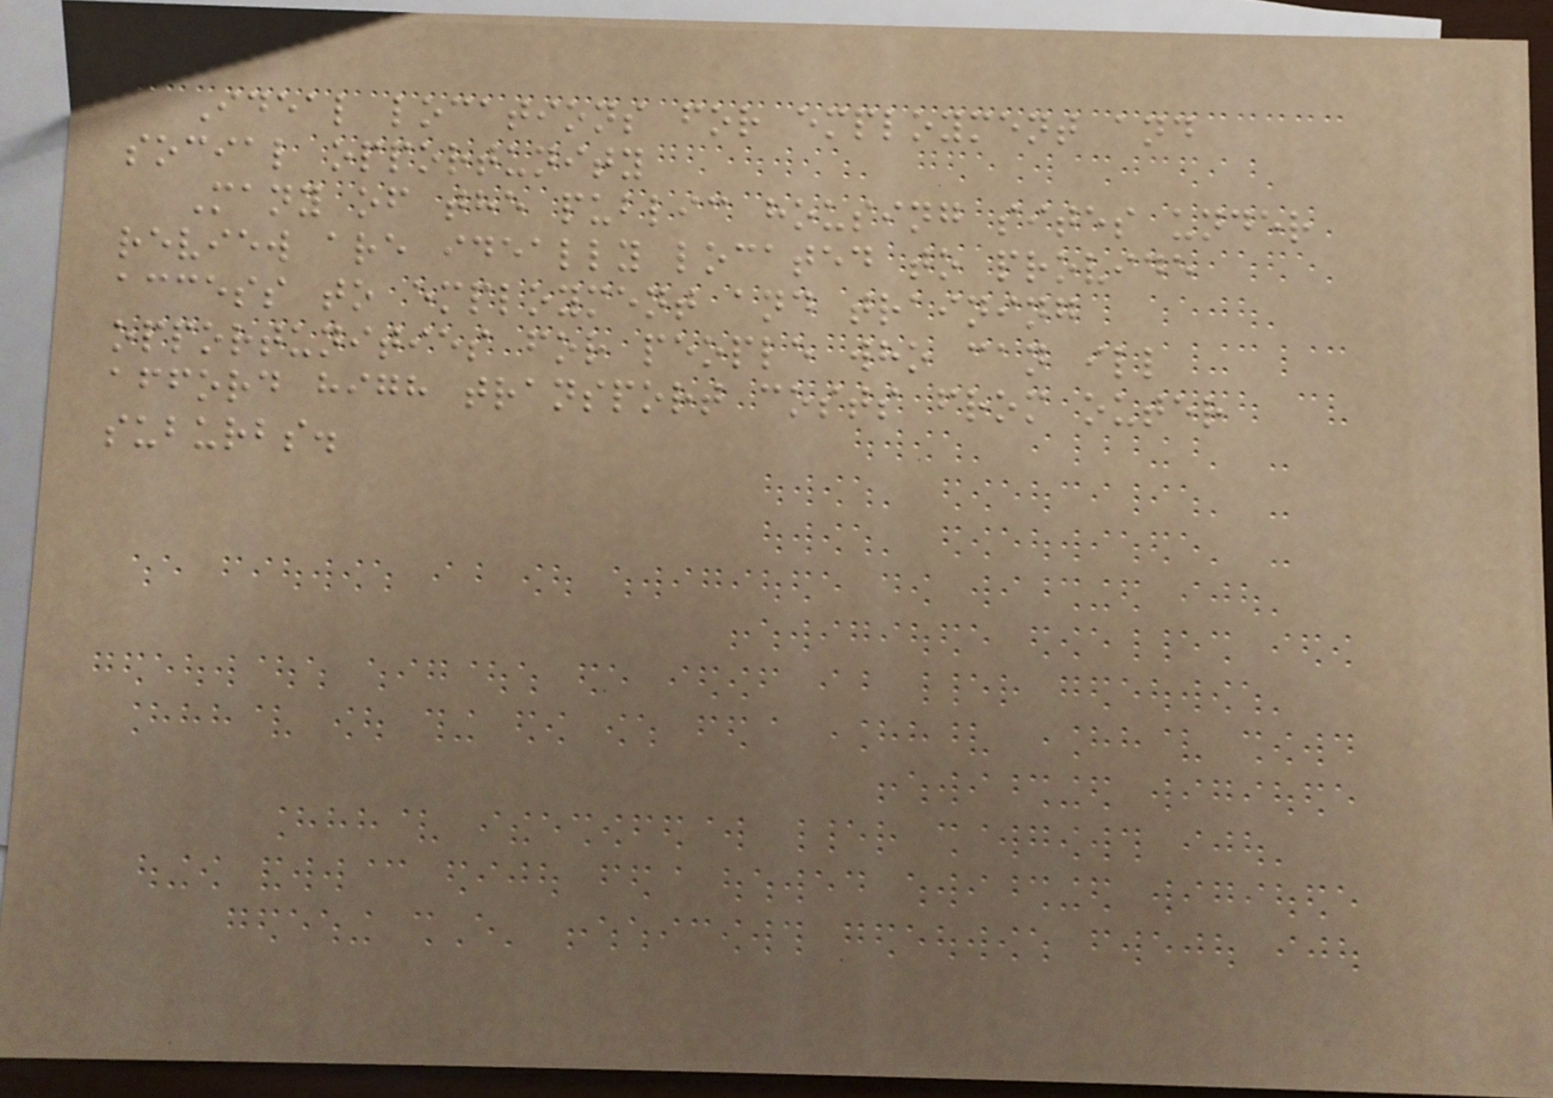Ideal locations for employment and
social opportunity
Many of the public housing sites under
review are ideally located to provide
access to employment and training
opportunities for people who can ill
afford high transport costs from outer
suburbs.
